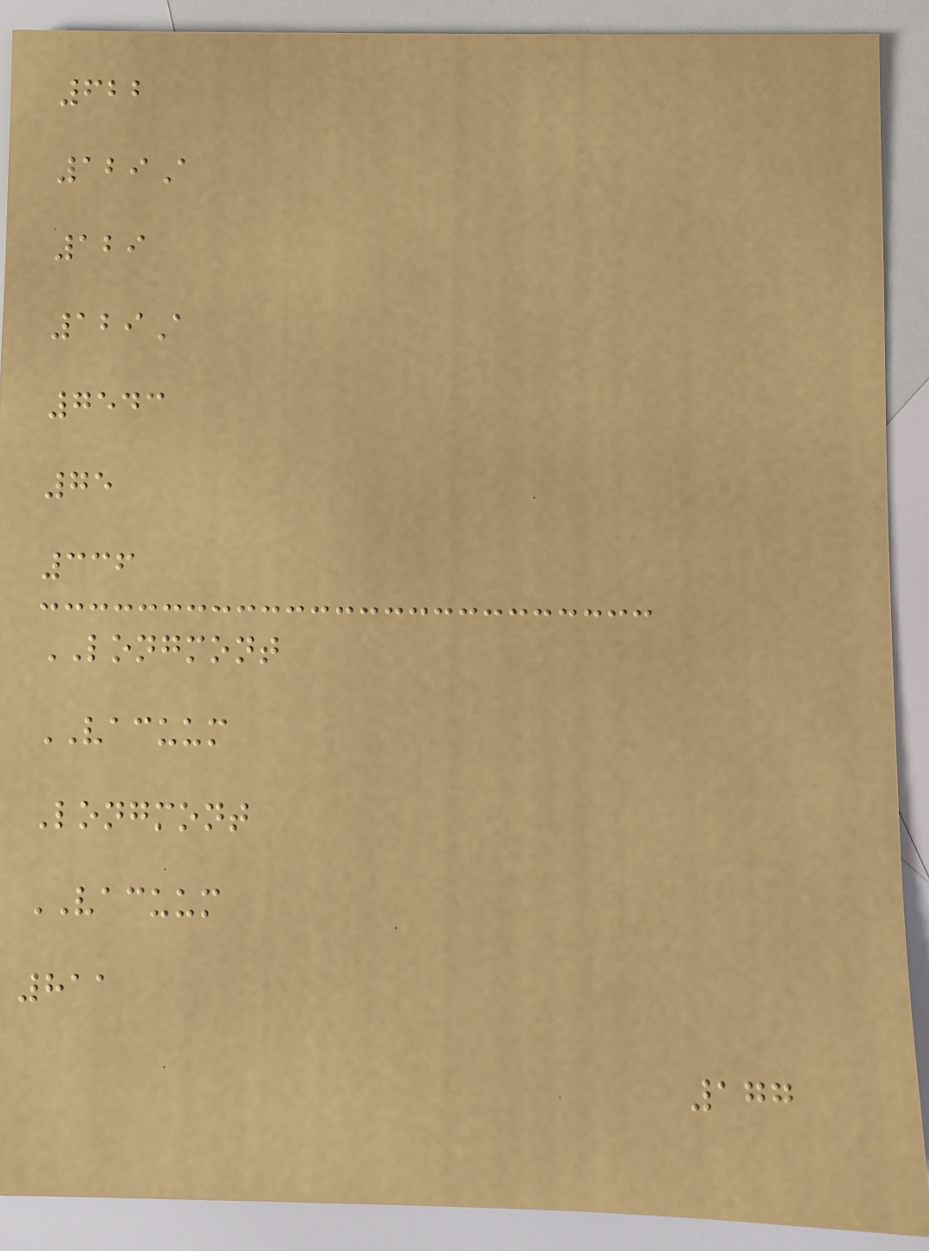622
129A
129
129A
7543
75
336
LONGMONT
VACUUM
Longmont
VACUUM
811
177
